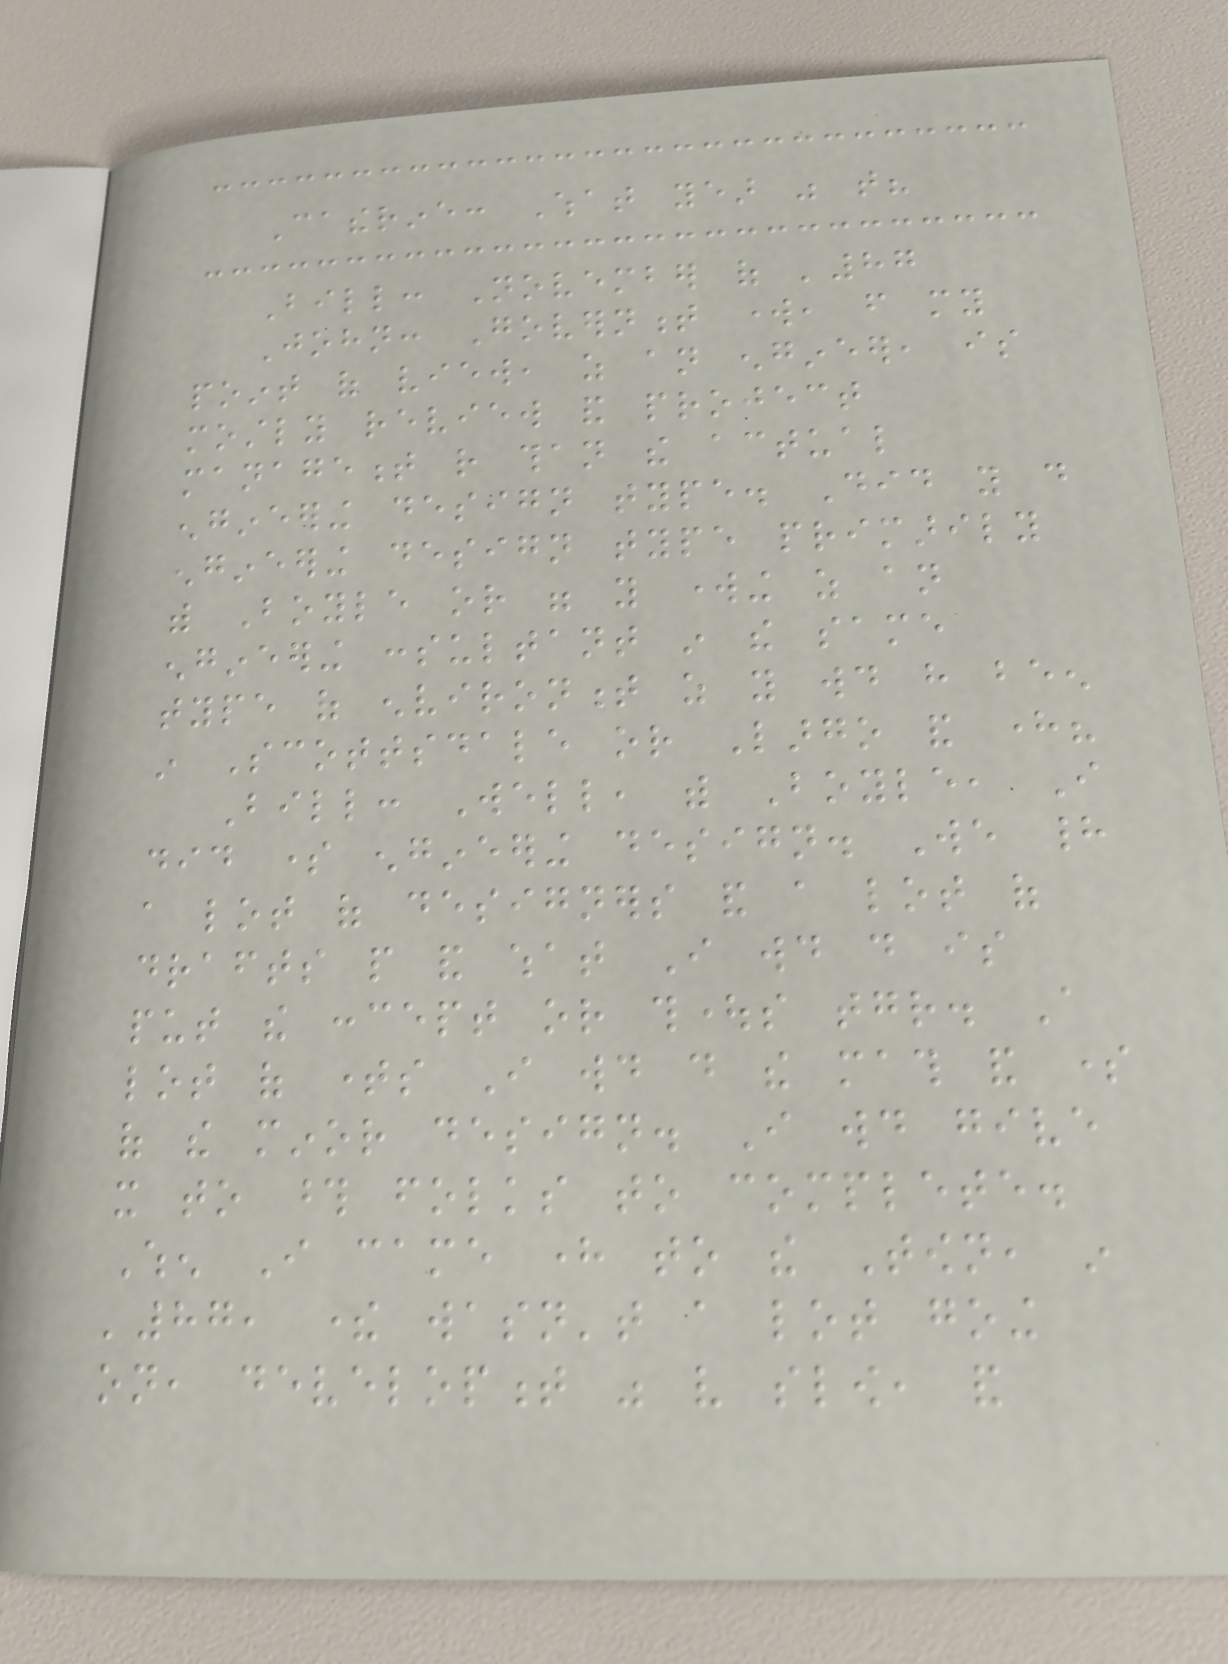Catherine: What year was that?
Bill: November of '87
John: Government work, from my
point of view, as an engineer, is
mostly review and project
management rather than the actual
engineering design type. Did you do
engineering design type primarily
with Boyle or were you working as an
engineering consultant in the same
type of environment as you would have been
in Scottsdale or Largo and here?
Bill: Well, with Boyle, I
did some engineering design. We had
a lot of designers and a lot of
drafts people and what I would do is
put the concept or thoughts together. A
lot of times I would do the math and some
of the minor design. I would give
it to those folks to complete.
When I came here to the Town, in
'87, there wasn't a lot going
on, development was very slow, and
